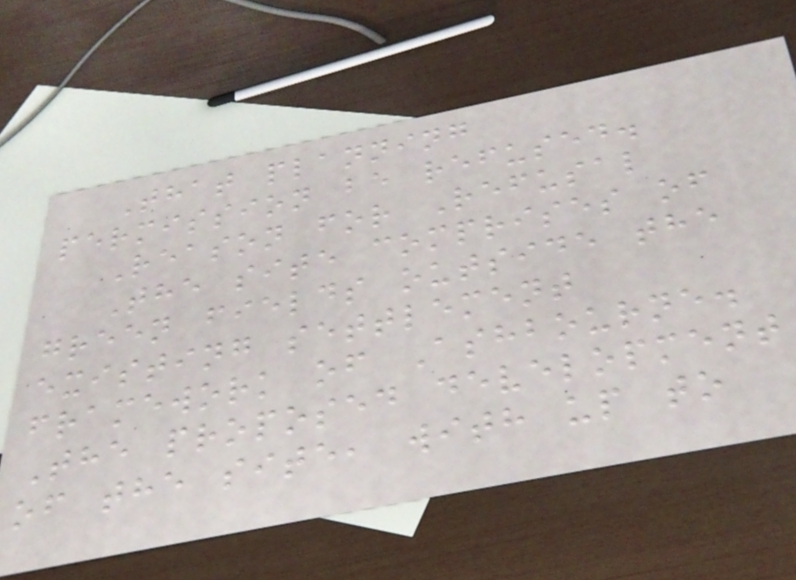That planning
permission be refused.
Reason for Refusal
The site comprises of
green fields outside the
existing settlement
framework of Ashbourne.
The proposed development
of the site, with up to
